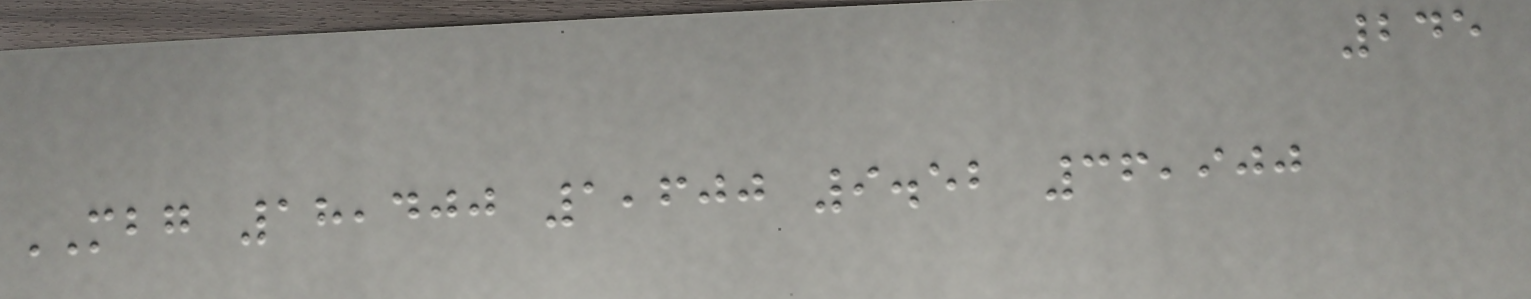245
MBG 18,400 1,600 9.52 36,900
